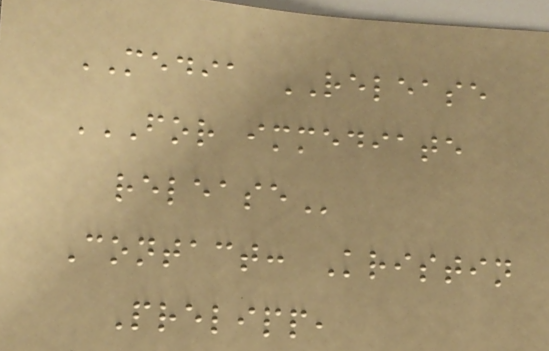MEDIA RELEASE
FOR IMMEDIATE
RELEASE
Contact: Kristin
Prelipp,
